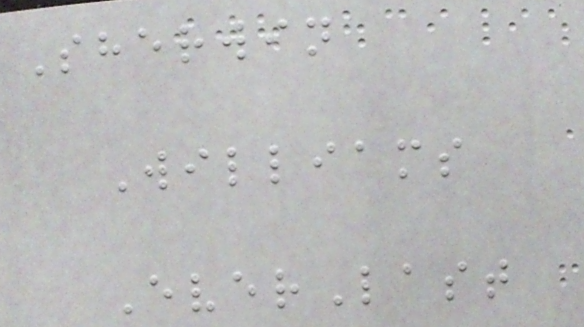Sherwin
Williams
EverLast
